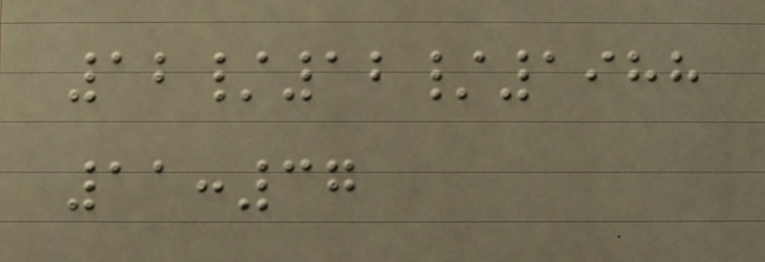12/12/1988
11:37
